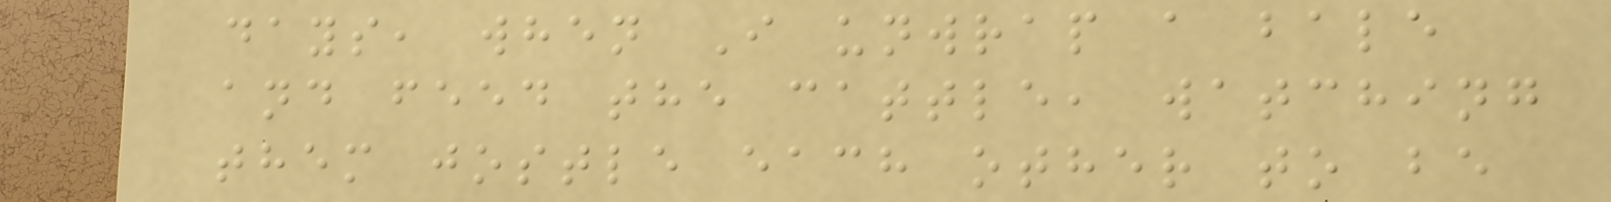days, when I unwrap a bale
and feed the cattle, watching
them jostle each other to be
